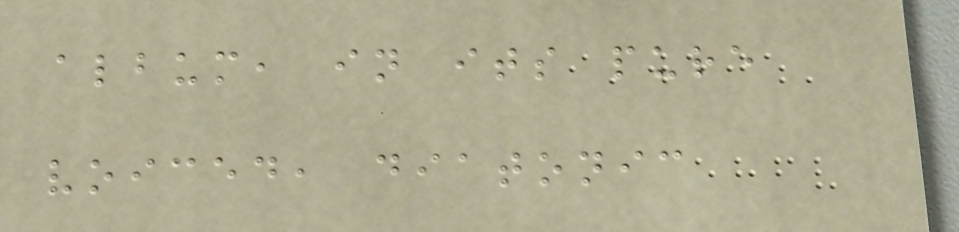album, in its pure
voiced, diatonic
